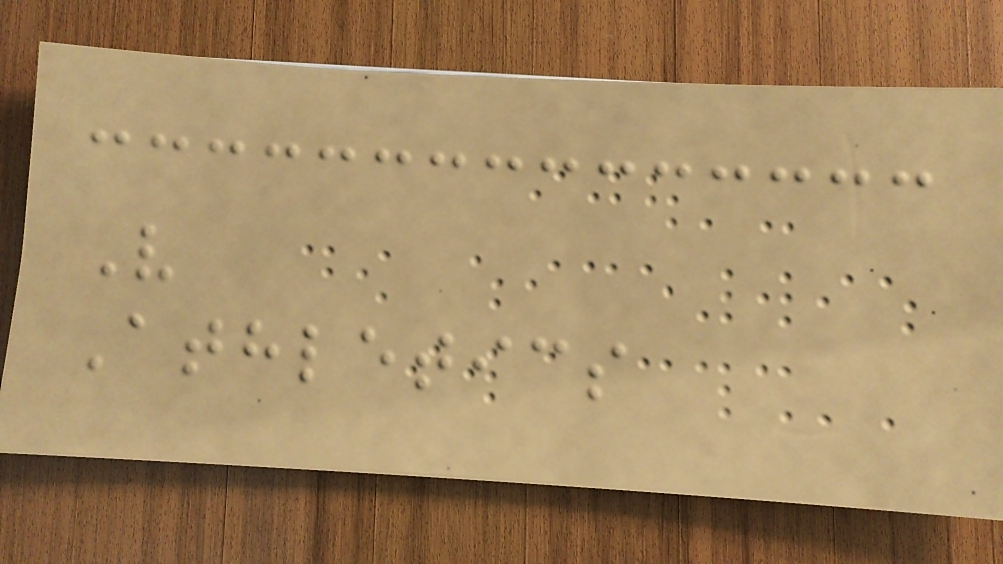V
Athletics
